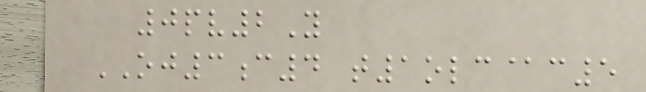0pv2Y
OJ3c4 t1olc@c5
